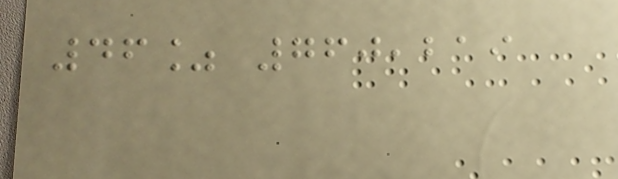46% 760,219
